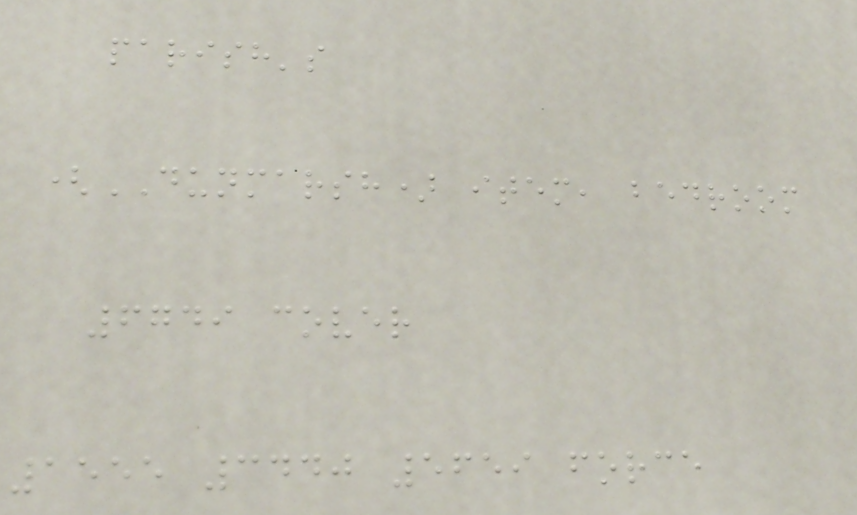parish's
(DUNMARSH) item, bedroom
6749 cover
1555 3440 5659 force
